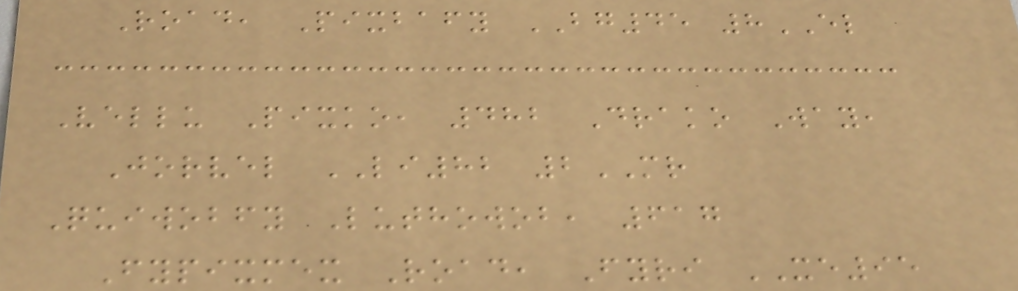Road, Pixbafy BG45 8EL
Vellu Pixko, 482 Drako Way,
Jorvel LI82 2MR
Quiwobfy Luthowob, 617
Fypixmex Road, Fyri XE95
